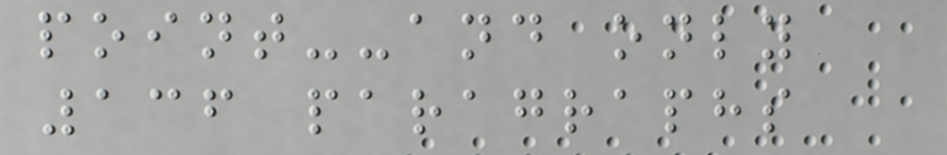point--and only
136 paragraphs
